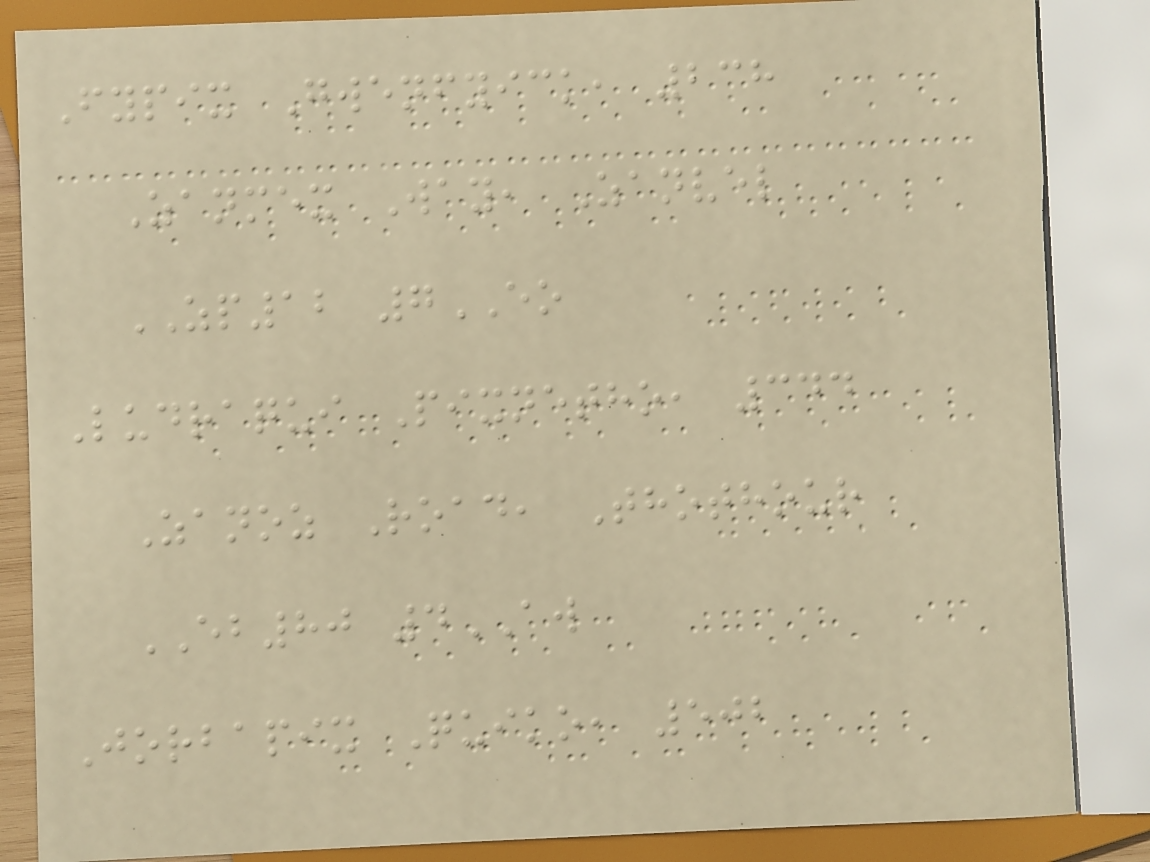Fypix Gwenfyick, 238
Zanmex Way, Zanvel
ZP12 7EO
Ludraqui Pixnetho, 344
Zanoz Road, Thothour
EB80 4AW
Jorbapix Quiko, 502
